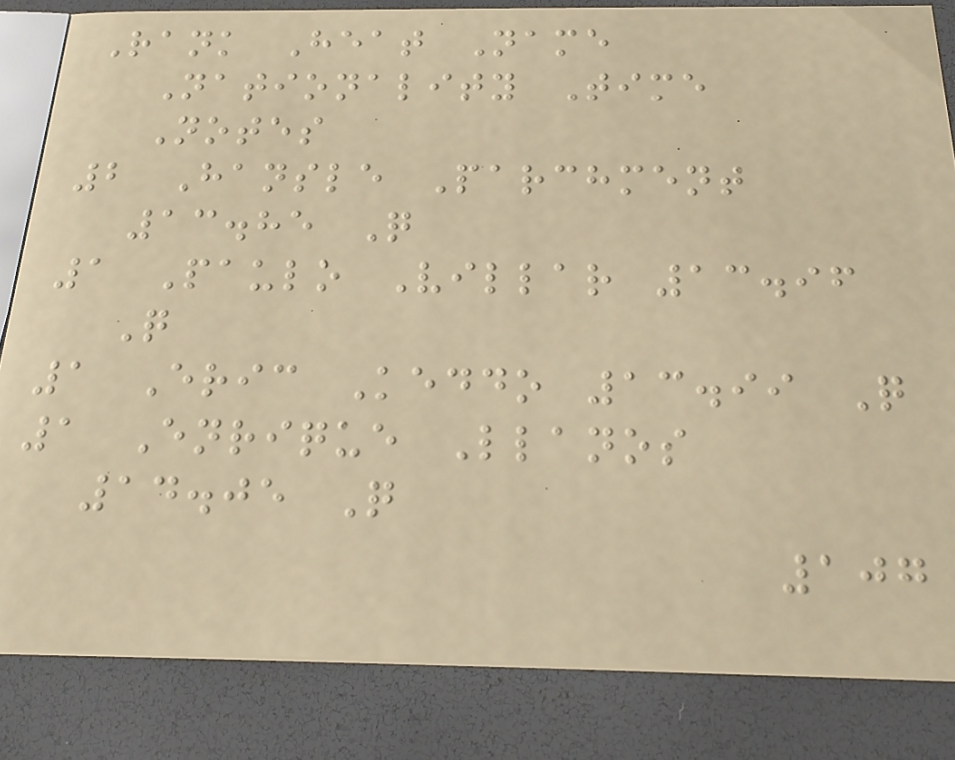Rank Heat Name
Nationality Time
Notes
2 Hansle Parchment
13.85 Q
1 Paulo Villar 13.96
Q
1 Eric Keddo 13.99 Q
1 Enrique Llanos
14.05 Q
107
